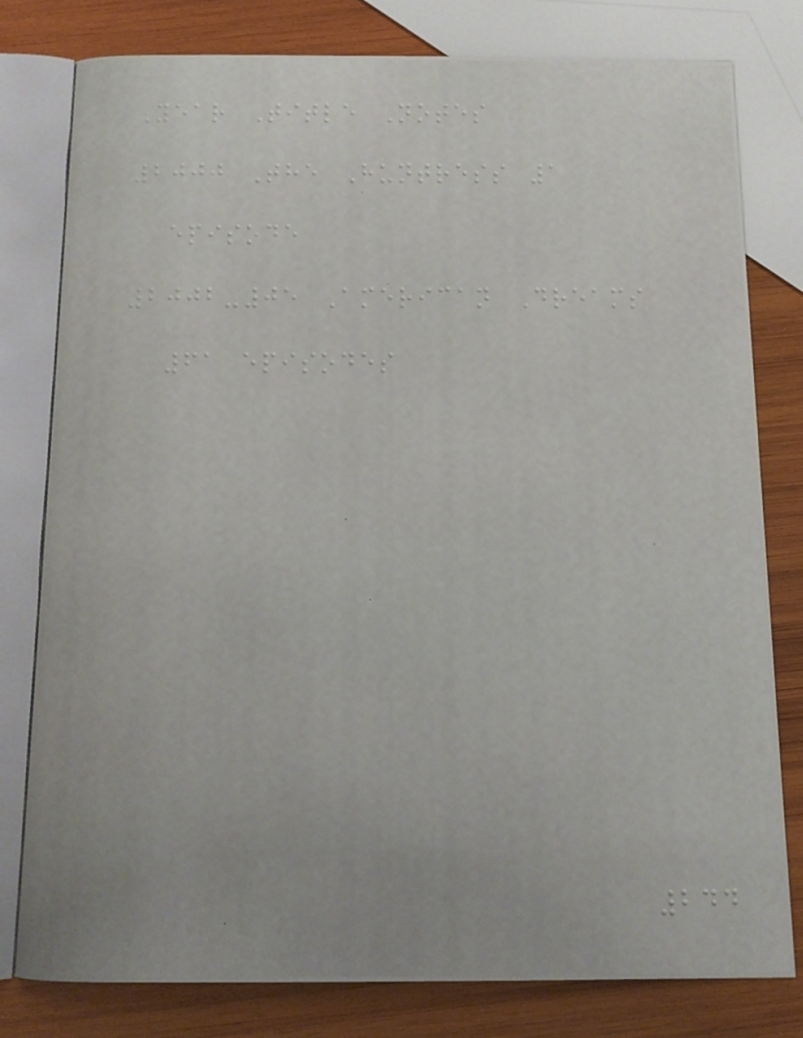Year Title Notes
2000 The Huntress 1
episode
2002-05 American Dreams
61 episodes
244
